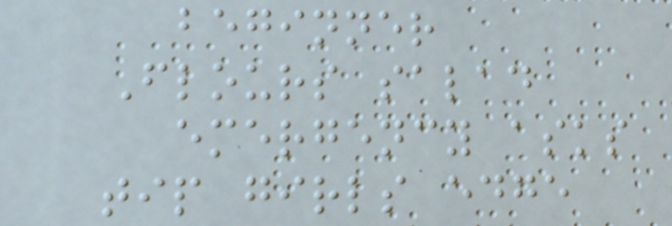beginner
Flours salad
emergency asks
tip girls edge
